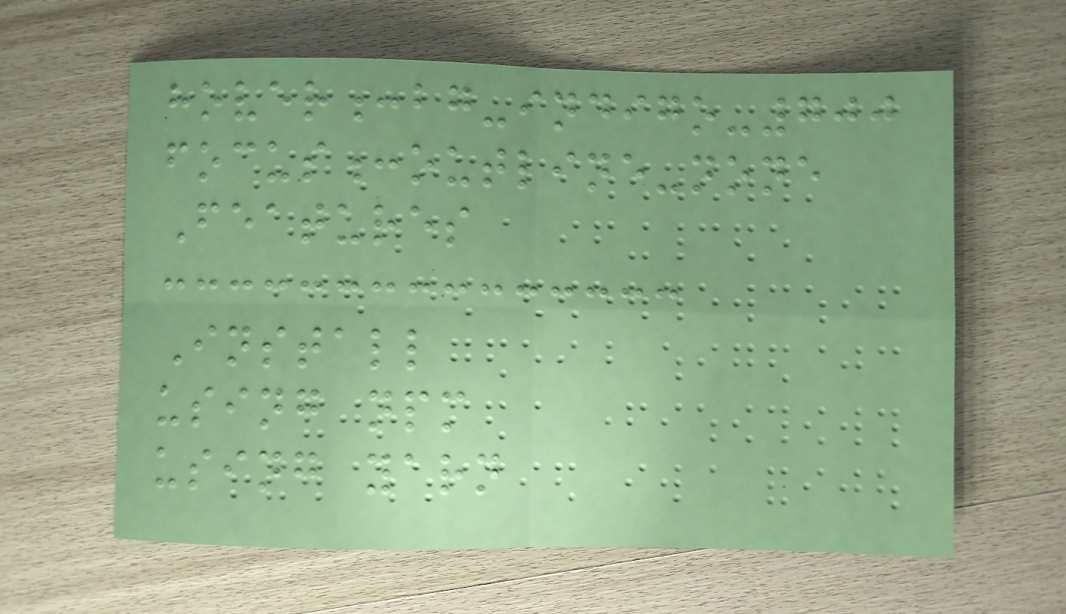hover:bg-indigo-700
focus:outline-none
Features
Install
using npm
using yarn
